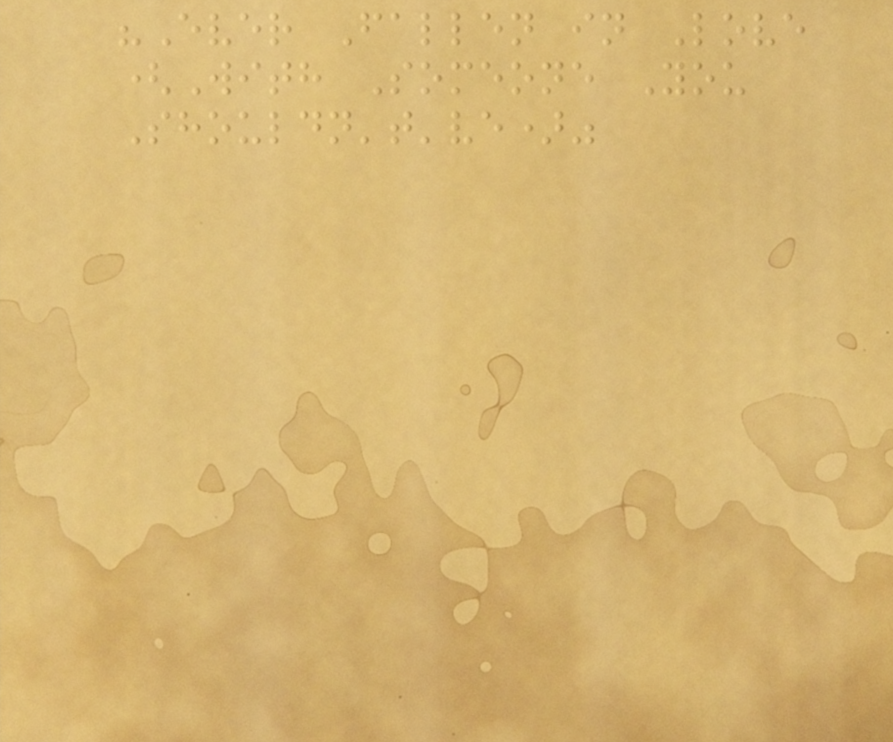"Ever Fallen in Love
(With Someone You
Shouldn't've)"
